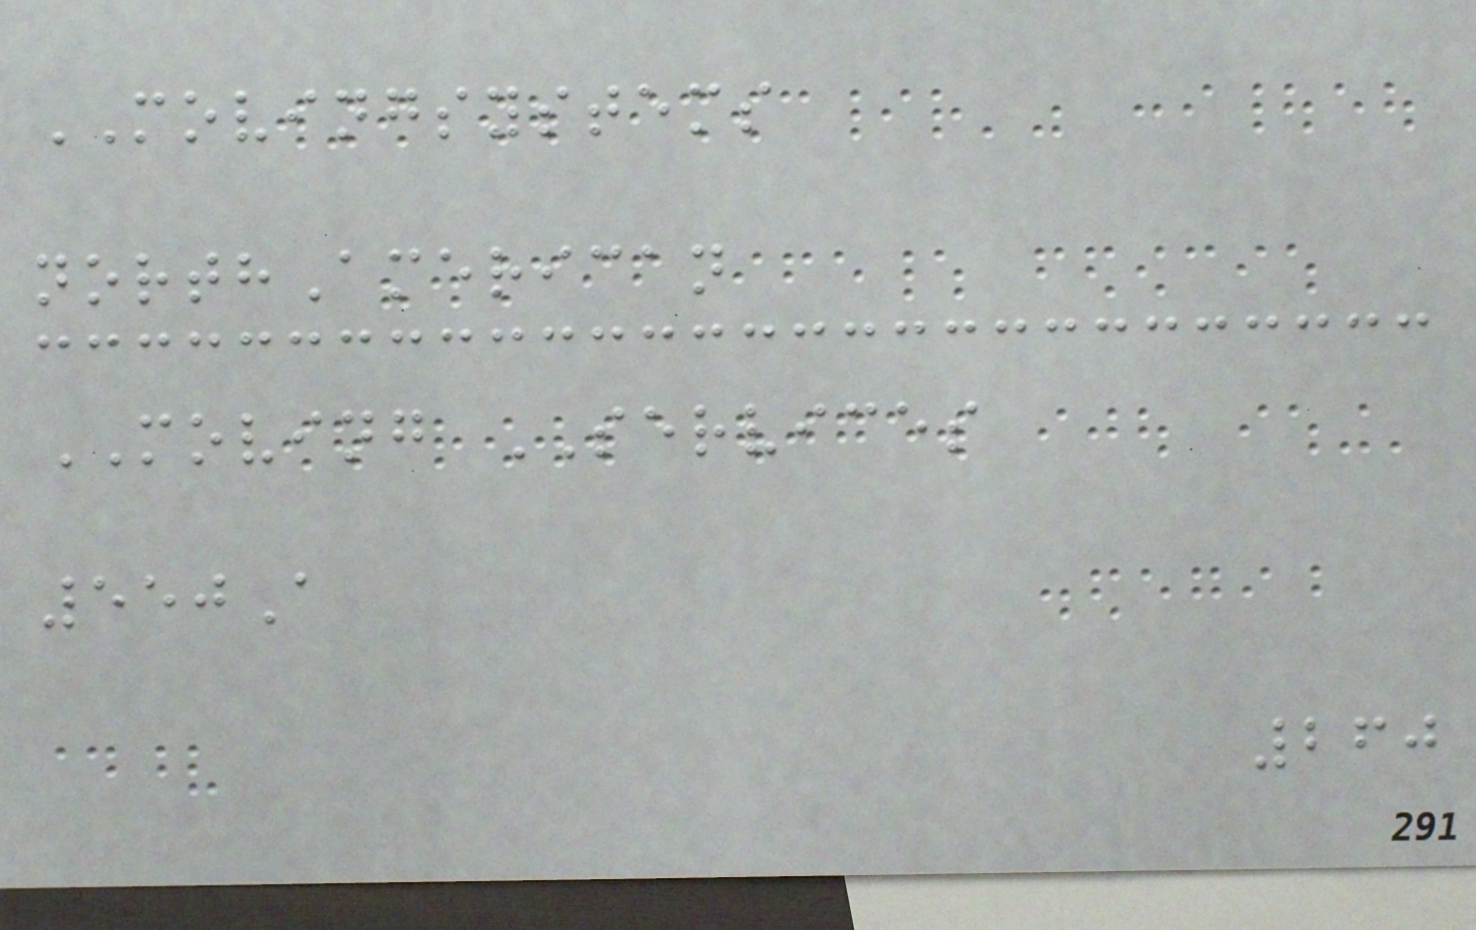MOVINGSYSTEMS
northAmerican
MOVING SERVICES
550A
260
